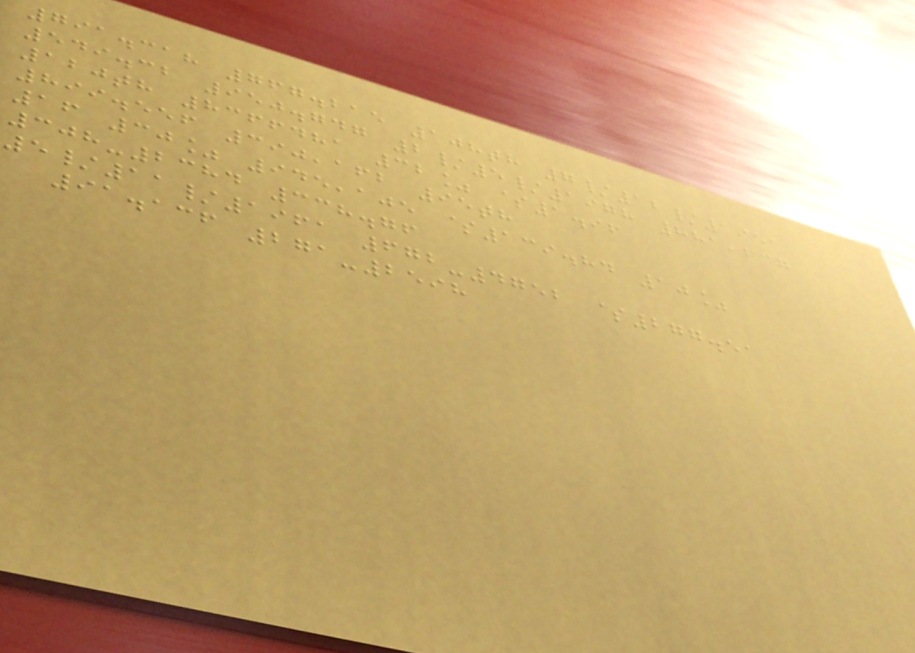791.318 767.215 108th 7/12/1951
549.32 950.747 2/5/1978 881,637
120th 8366481 32% $1.96
899.556 390,162 95th
16 30% 945,105 $139.84 10%
308-2384 338.76
5/11/1961 672-4752 $277.51
91.136 271-2598
